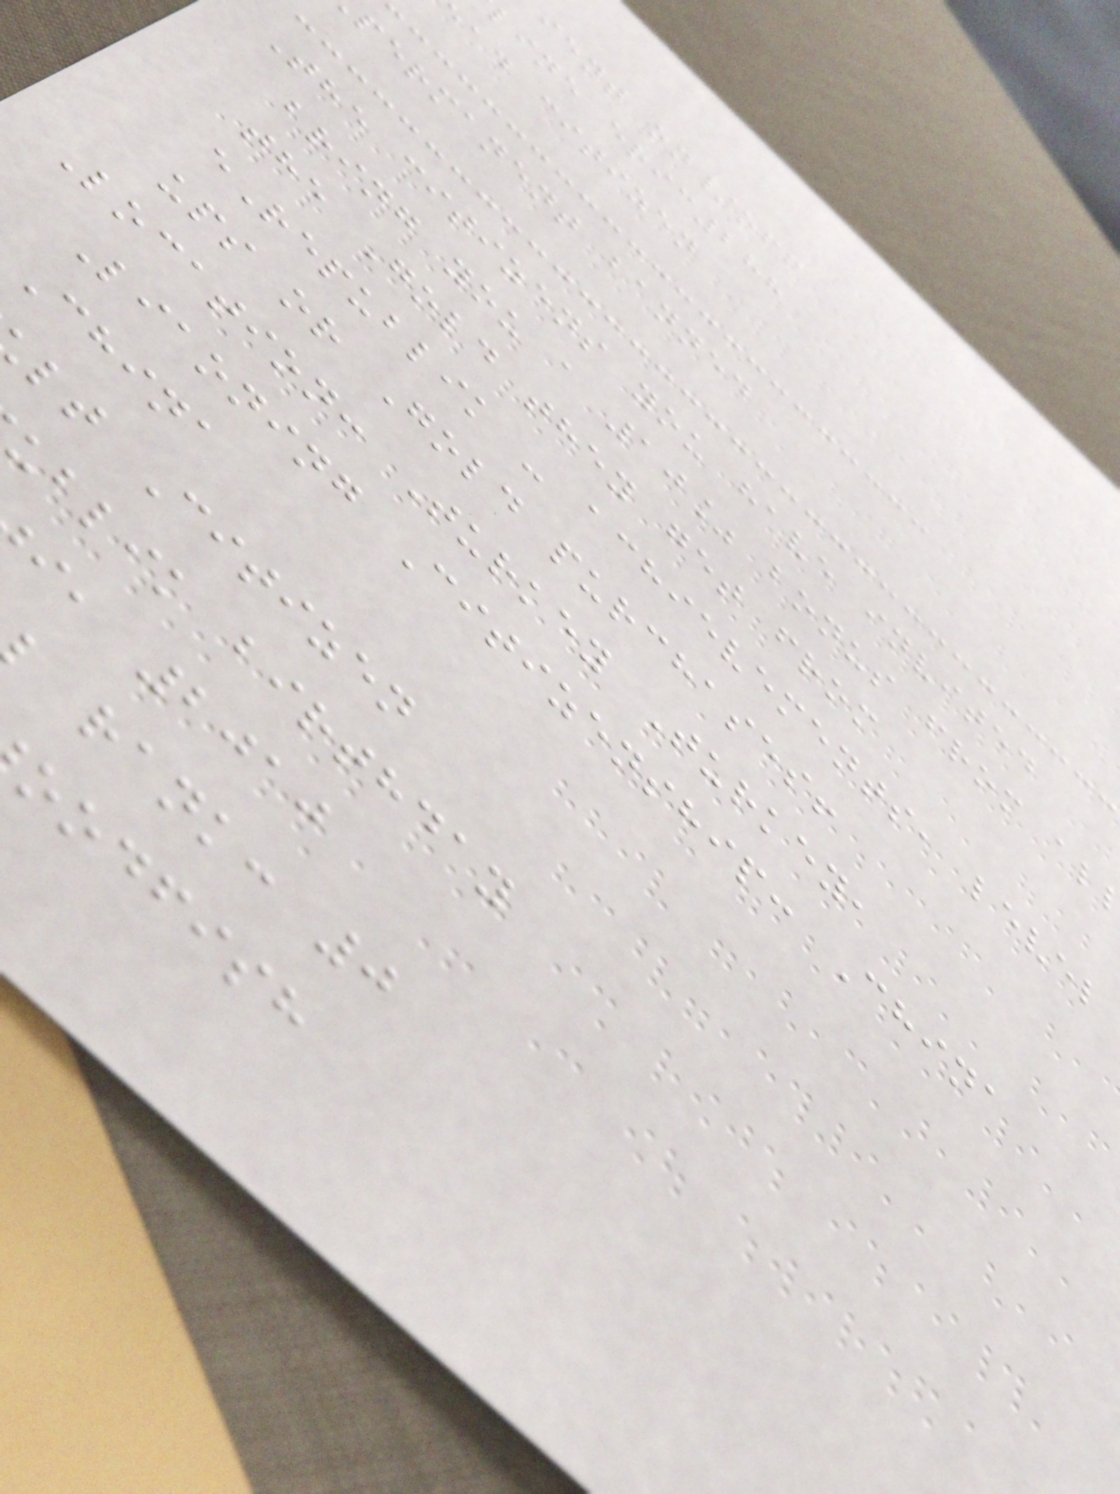ient on/off
line eric288
ead citizen
permanent banned
The citizens you have invited
bring you a 10% bonus from al
the Gold they get from
eRepublik - achievements, level
ups or Gold purchases!
Location: Turkey Turkey,
Liaoning Citizenship: China
China
lt Citizen
ublik birthday
i, 2010
rank: 0
oodfish
